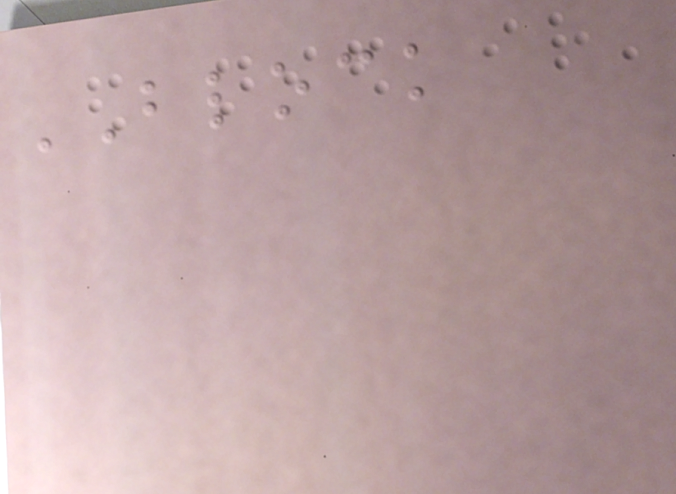BLOCK
